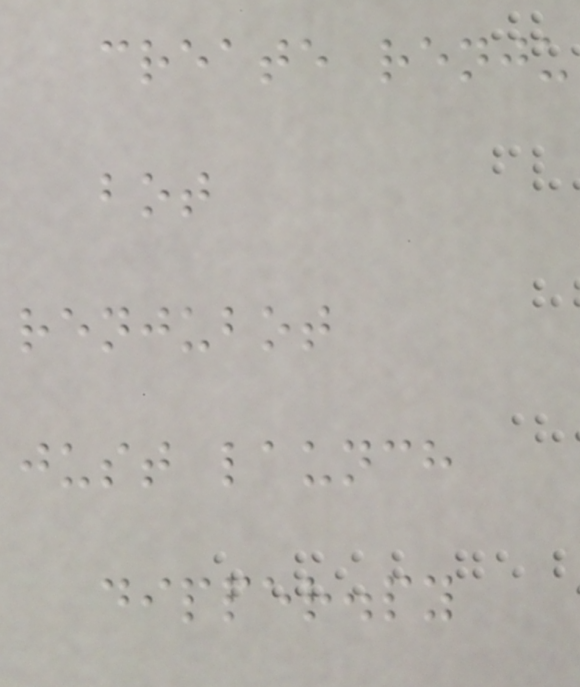create renju
bot
renjubot
just launch
dipper.py
